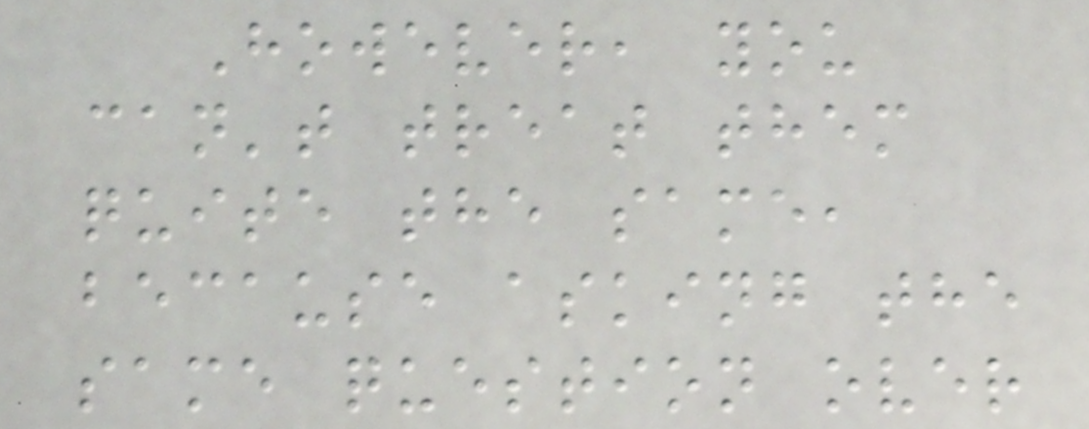However, you
can't treat them
quite the same,
because asking the
same question over
